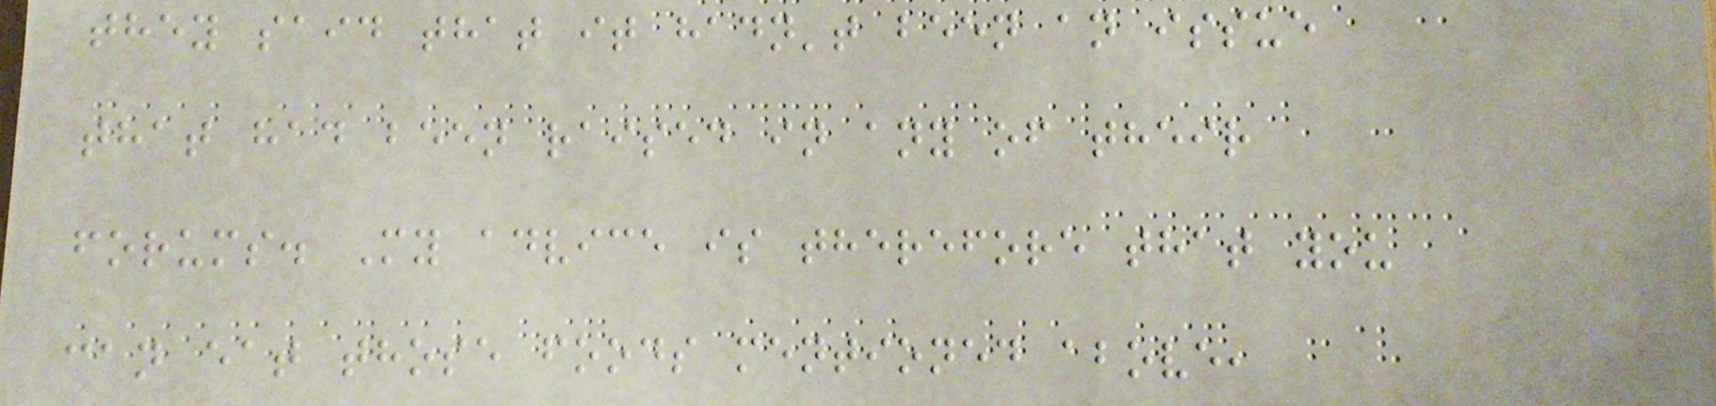they said that it hadn't been an issue
that had been raised in any of their
forums. My advice is therefore that you
can eat those foods mentioned above,
